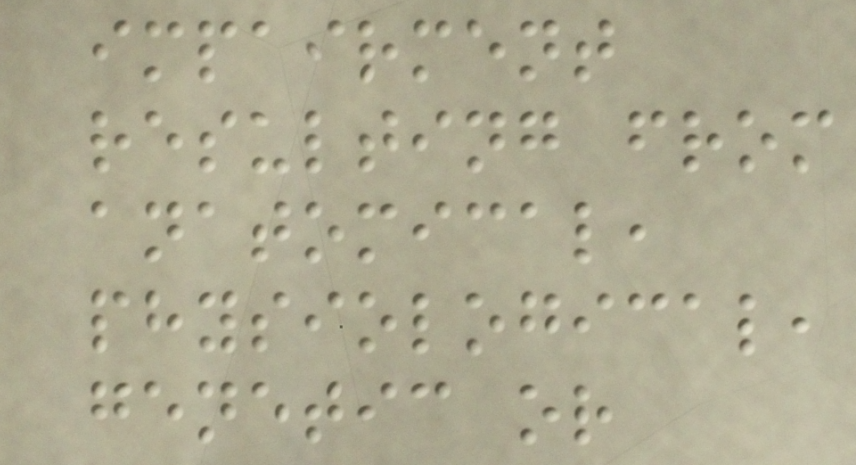impairment
resulting from
anatomical,
physiological,
genetic or
